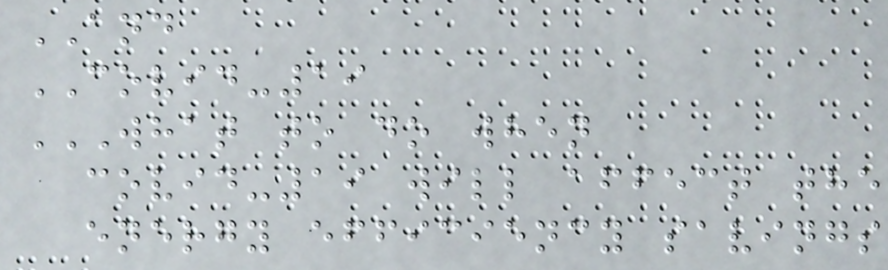AND
COVID-19
WHAT TO DO WHEN
COVID-19 WILL AFFECT THE
ENERGY EFFICIENCY SAVINGS
